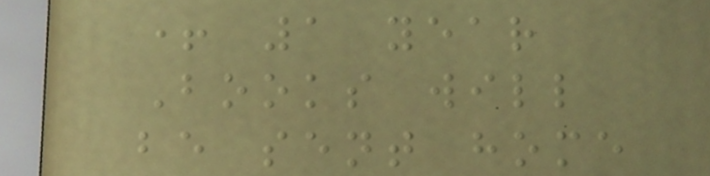+ 1 year
Books will
be sent home
